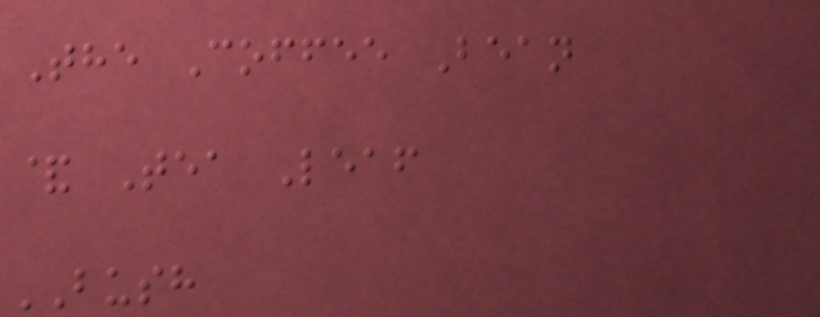The Coffee Bean
& Tea Leaf
BUSH
